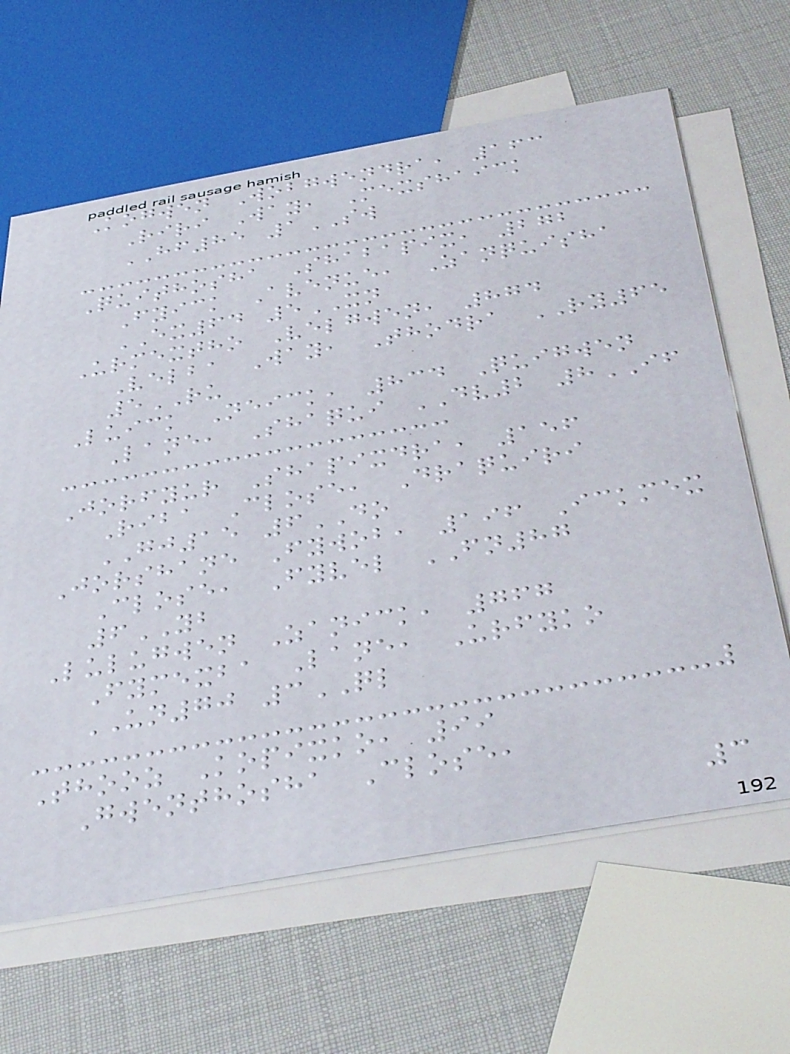Kogwen Wobgwendra, 163
Riri Way, Mexshaick
HF85 1SW
Quithosha Shabapix, 272
Fyick Avenue, Zanquisha
EX64 5XN
Urmextho Velgwen, 874
Velba Way, Thodra RY65
5RU
Luick Neick, 834 Quigwen
Lane, Shaqui DV2 8IF
Jorfyur Shapixdra, 156
Riba Close, Draquiri
GJ15 6DO
Jorshane Fywob, 196 Ickmex
Close, Fyvel FN87
6YB
Lulugwen Zanick, 767
Fymexba Lane, Urfyko
UN70 3QL
Thooz Kopixko, 99
Gwenthosha Close,
3
